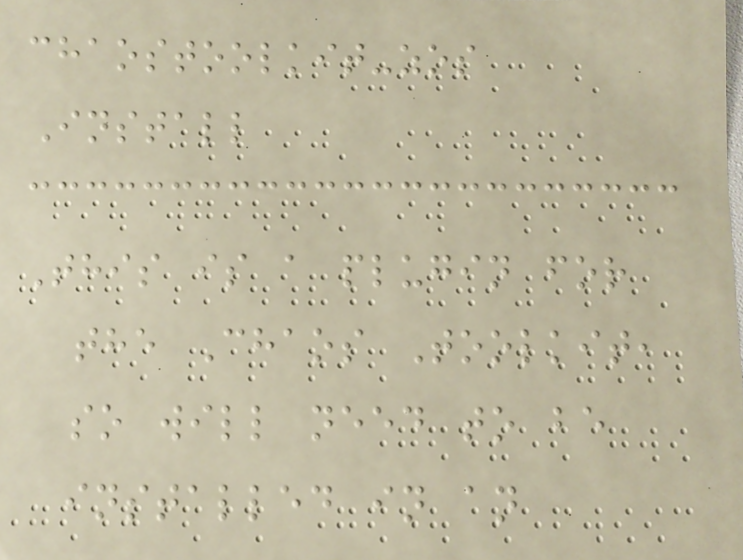chaostoolkit-zos
Install
This is a plugin for
the Chaos Toolkit,
so will need to be
installed in an
